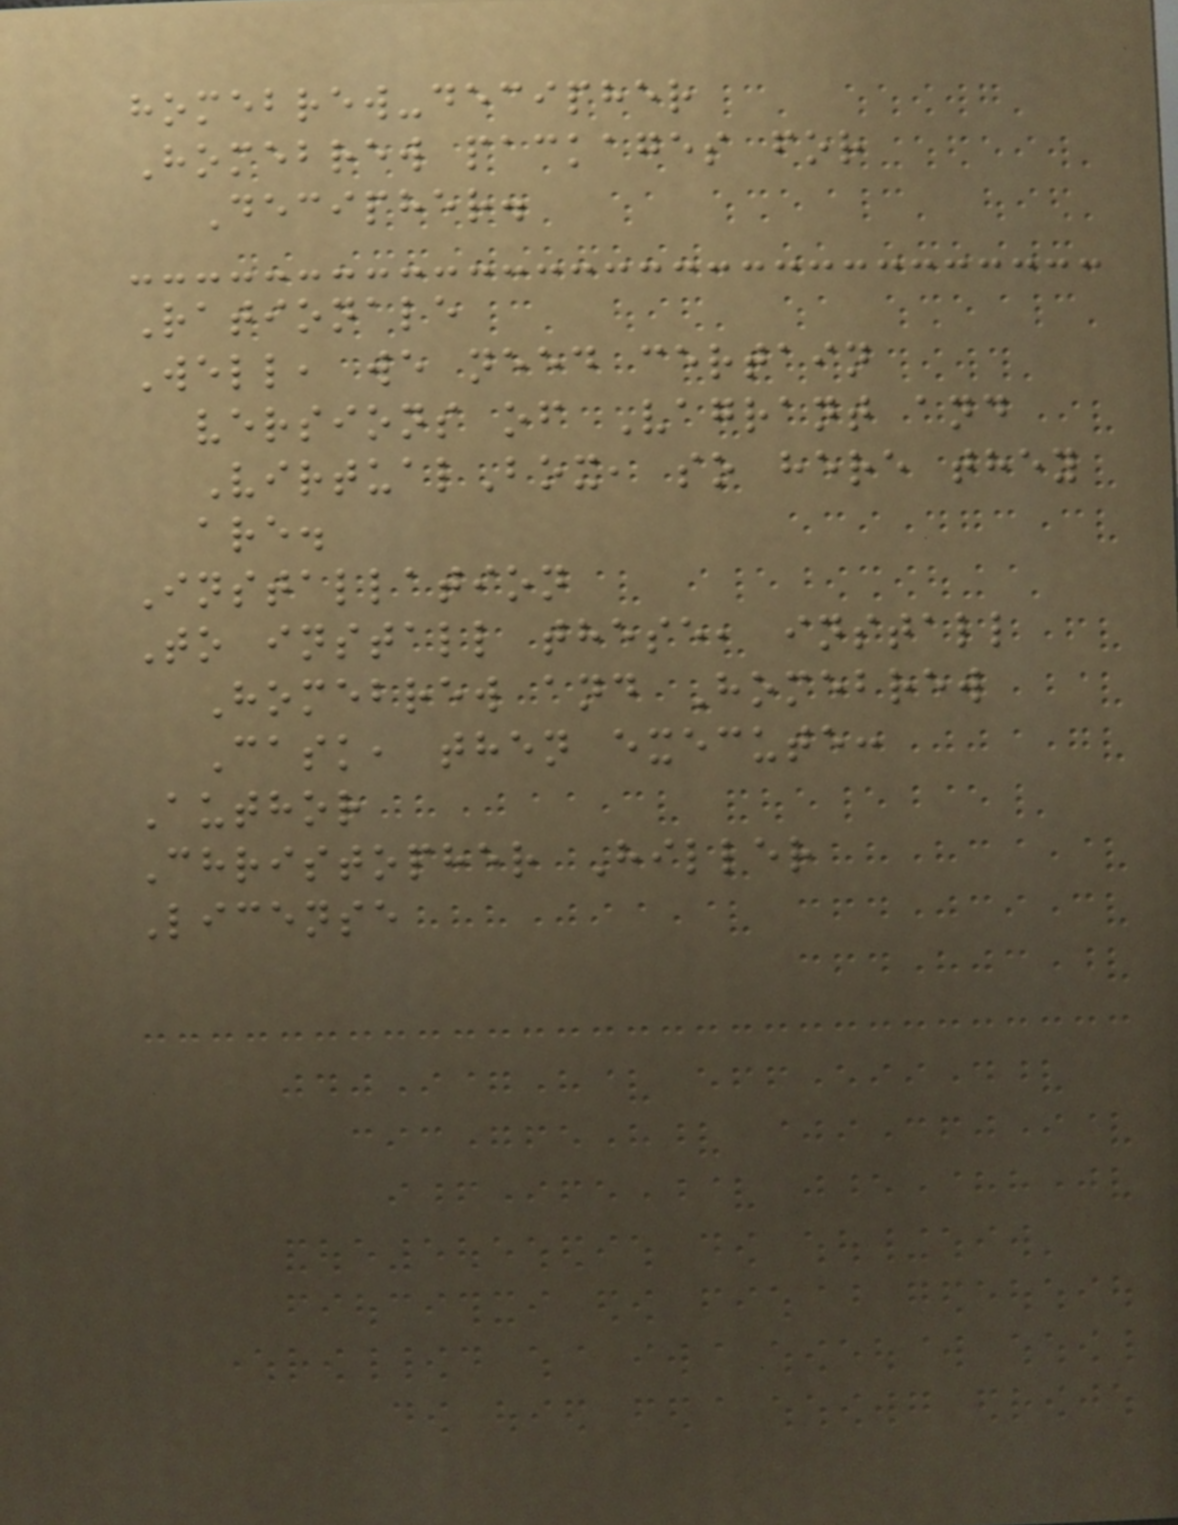homebrew-decipher
Homebrew packages for
Decipher.
Rationale
Well, we need certain
versions of Vagrant and
VirtualBox, so here they
are.
Installation
To install these, install
Homebrew and Homebrew
Cask, then execute:
Author
Christopher Hiller
License
